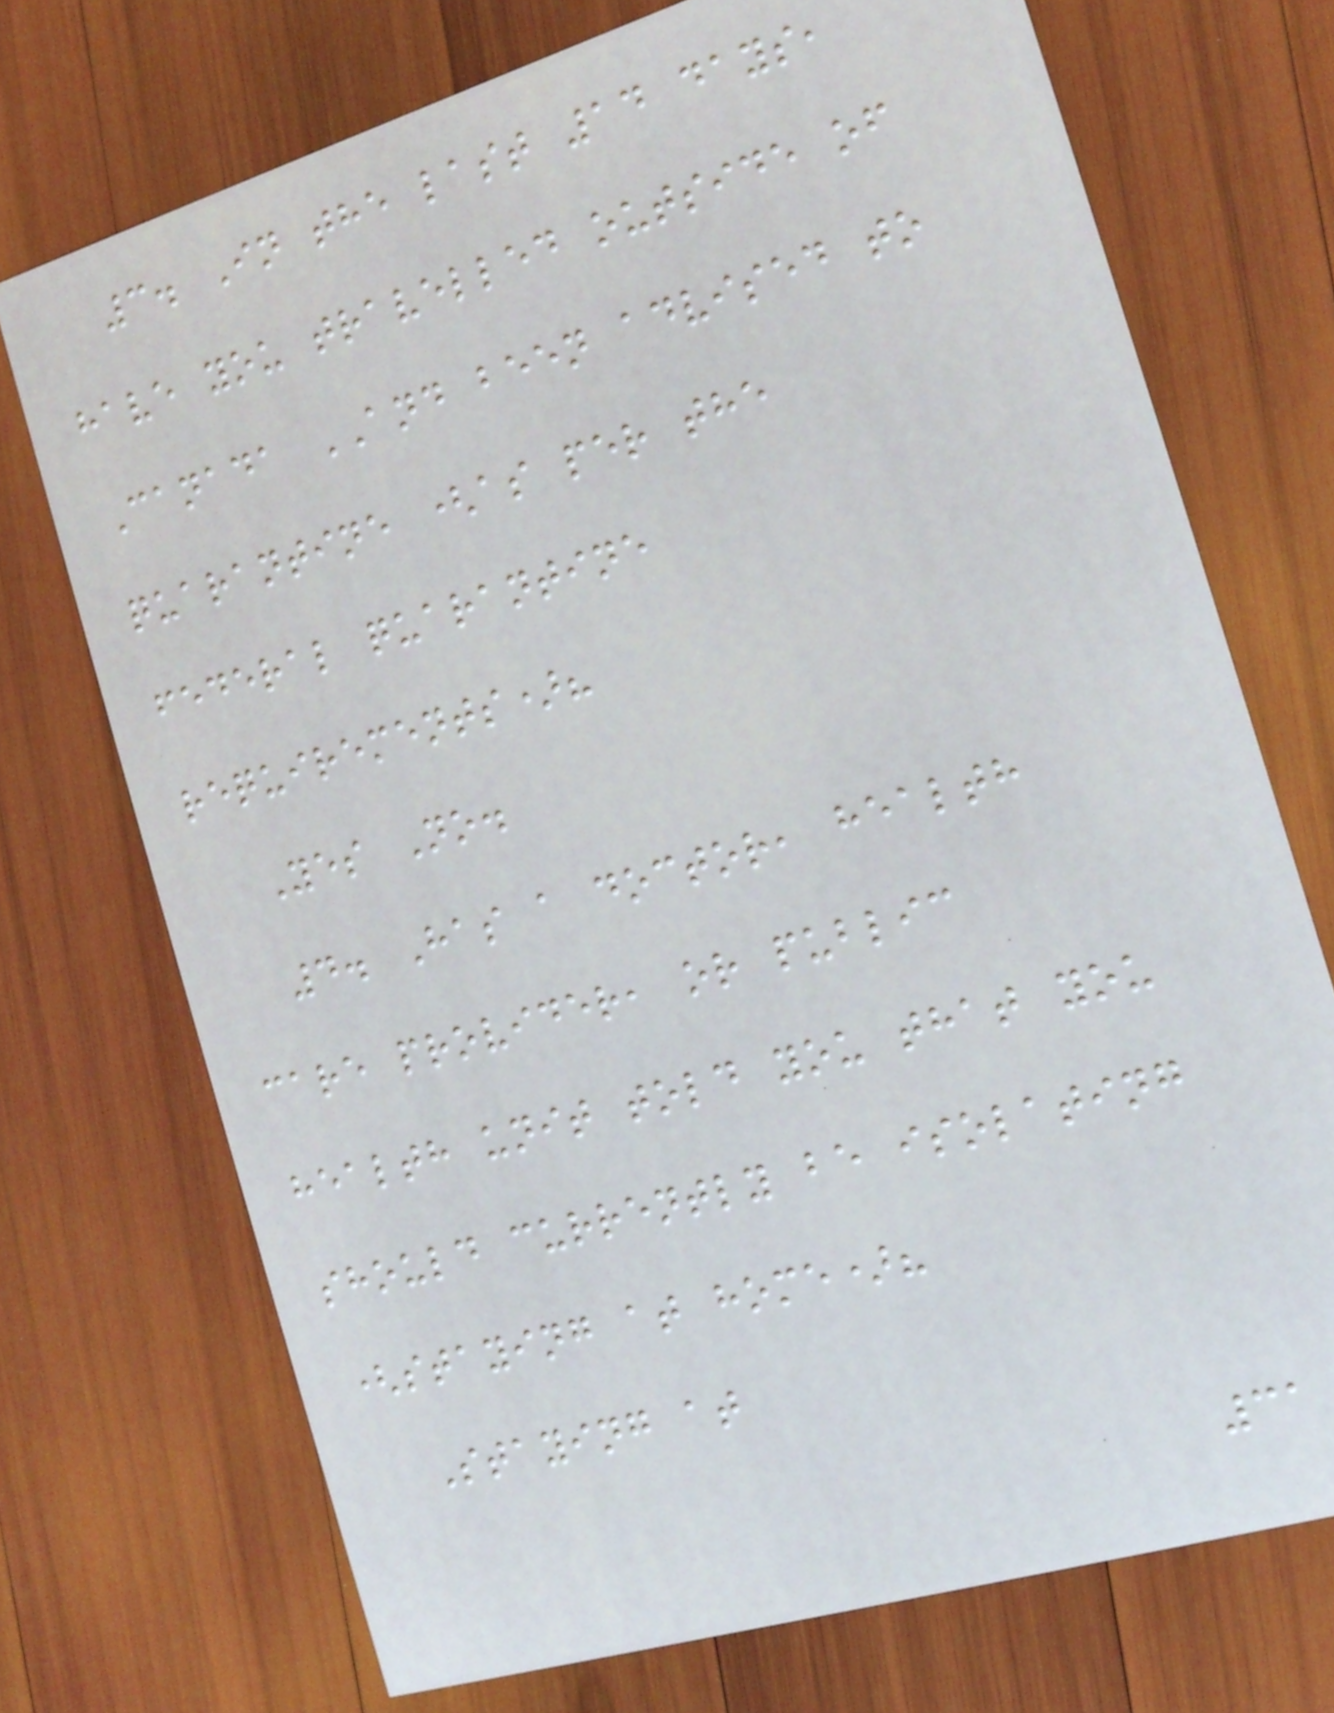3. In the last 14 days,
have you travelled outside of
Canada AND been advised to
quarantine (as per the
federal quarantine
requirements)?
Yes No.
4. Has a doctor, health
care provider, or public
health unit told you that you
should currently be isolating
(staying at home)?
Staying at
31
